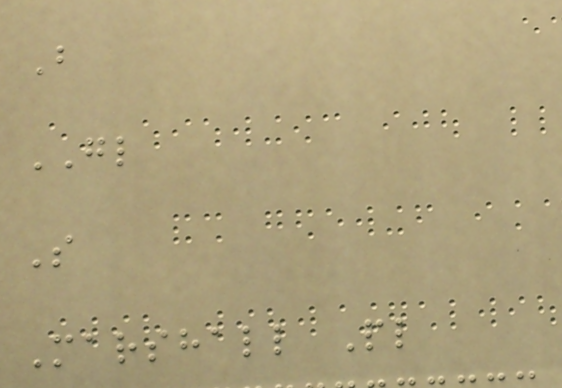B
GL
S
Marshall Pl
